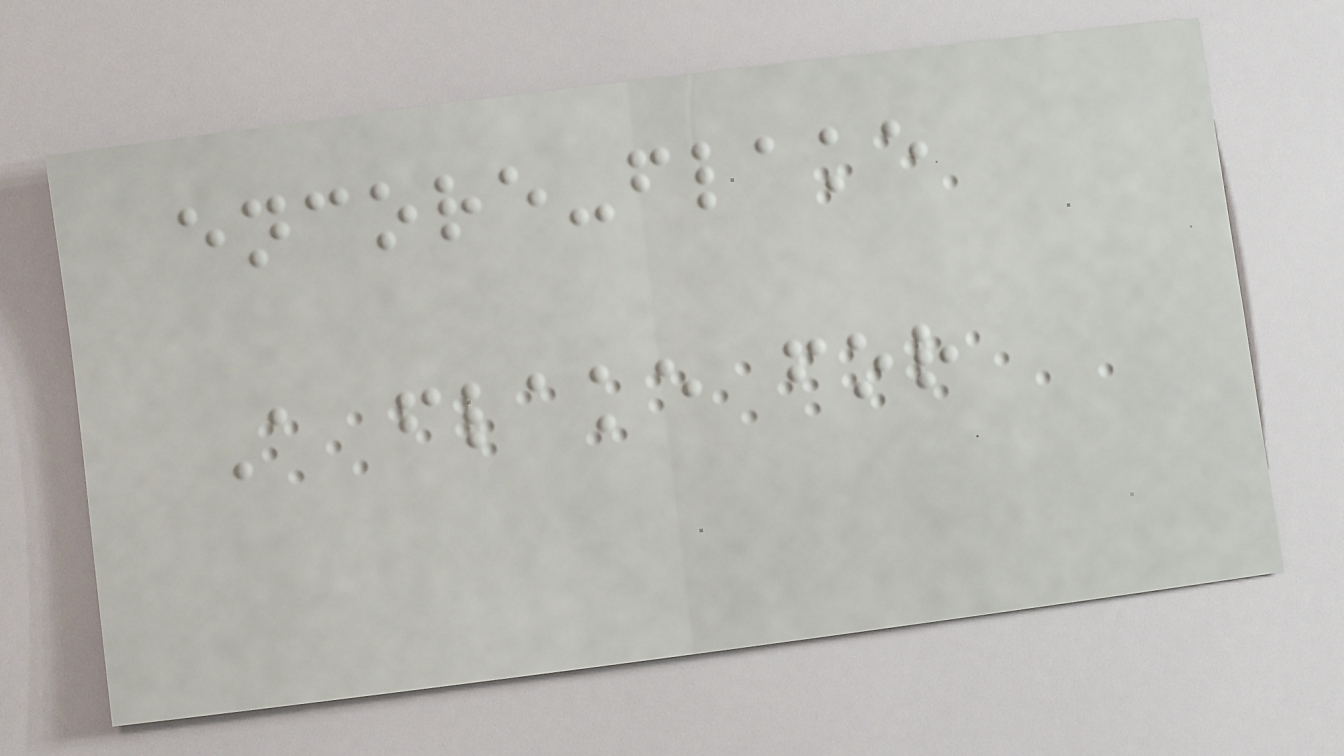encore-flake
A flake for
